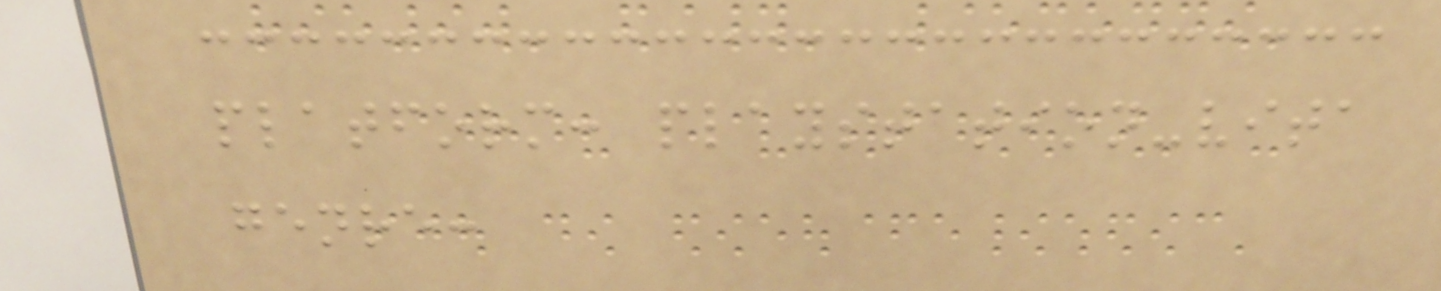platform: playstation-vita
genre:
